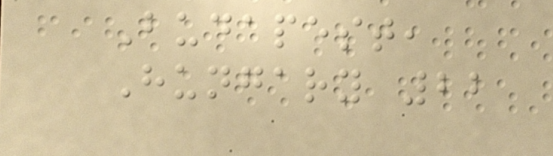Budapest,
Hungary 22
